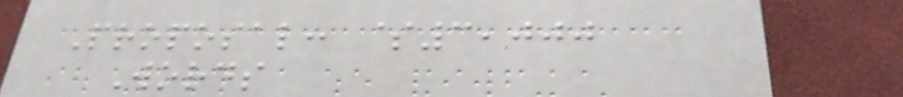Proposal: $3,000
Words
